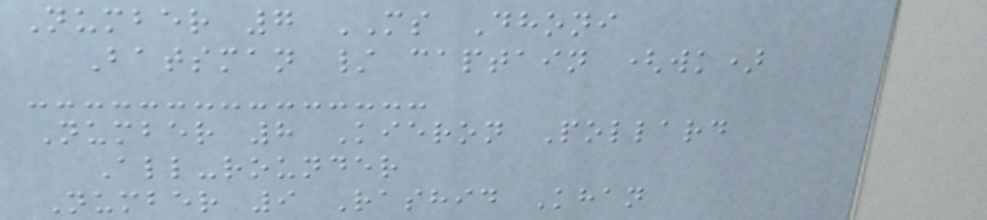Number 7 MS Dhoni
Batsman / captain (wk)
Number 8 Kieron Pollard
All-rounder
Number 9 Rashid Khan
